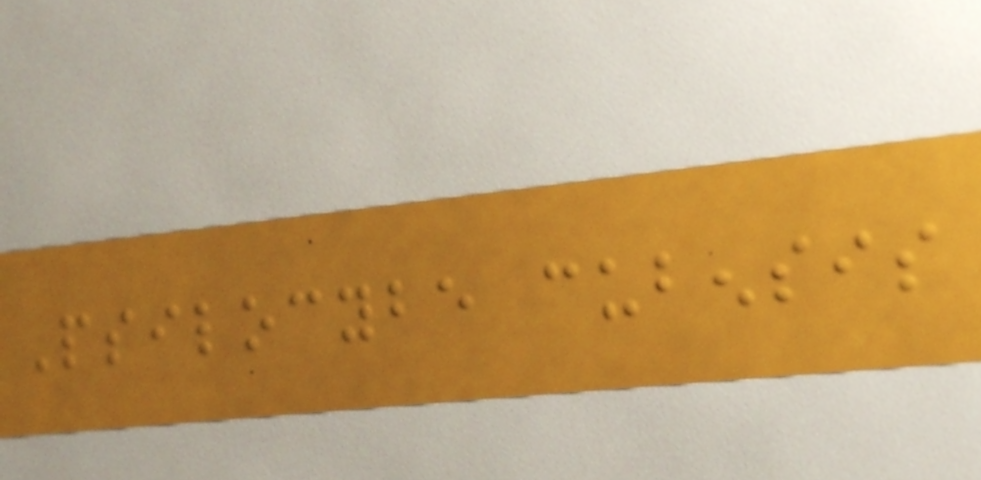Psilocybe cubensis
